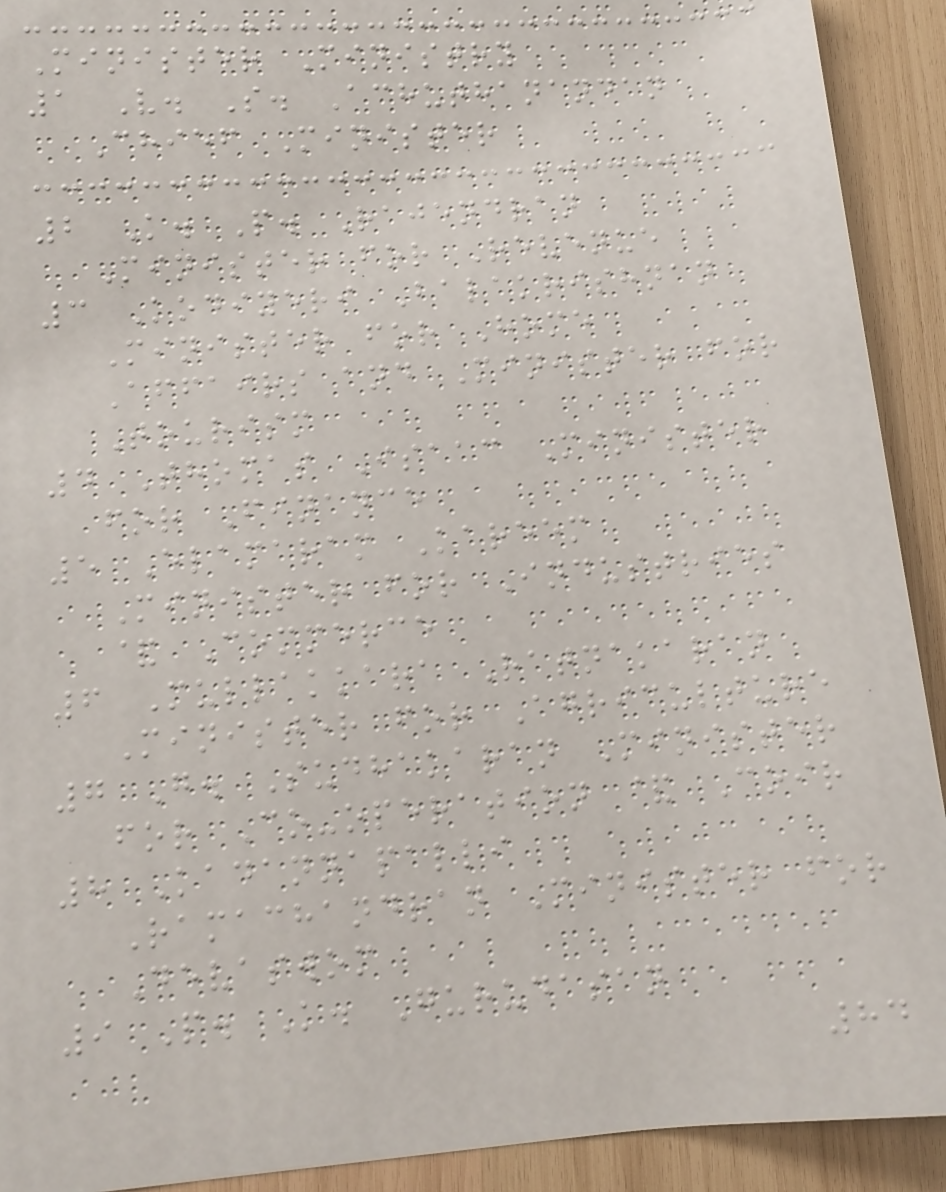Minister Ministry
1 V. S. Achuthanandan
Chief Minister
2 K. P. Rajendran
Minister for Revenue
3 Kodiyeri Balakrishnan
Minister for Home
Affairs and Minister for
Tourism
4 Thomas Isaac Minister
for Finance
5 Elamaram Kareem
Minister for Industries
& Commerce
6 Mullakkara Ratnakaran
Minister for Agriculture
7 G. Sudhakaran Minister
for Co-operation & Coir
8 Kadannapalli
Ramachandran Minister for
Devaswom
9 P. K. Gurudasan
84
